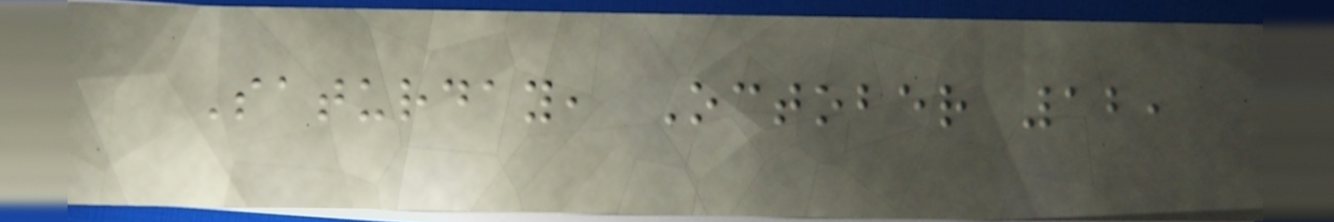Saturday, October 12,
